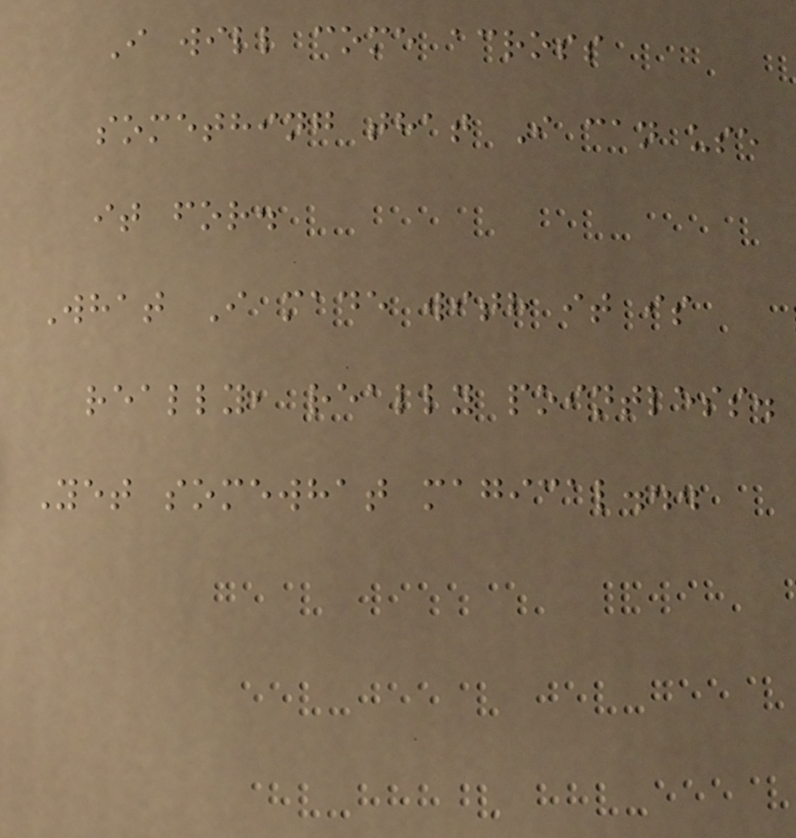I will come across
something that I can use
it for.
What I made with it is
really, really pointless.
Yet somewhat magical...
